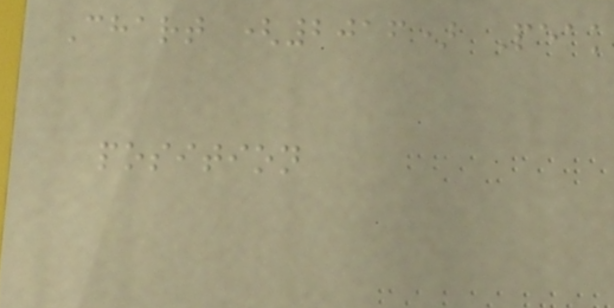Chart (2016) Peak
position
